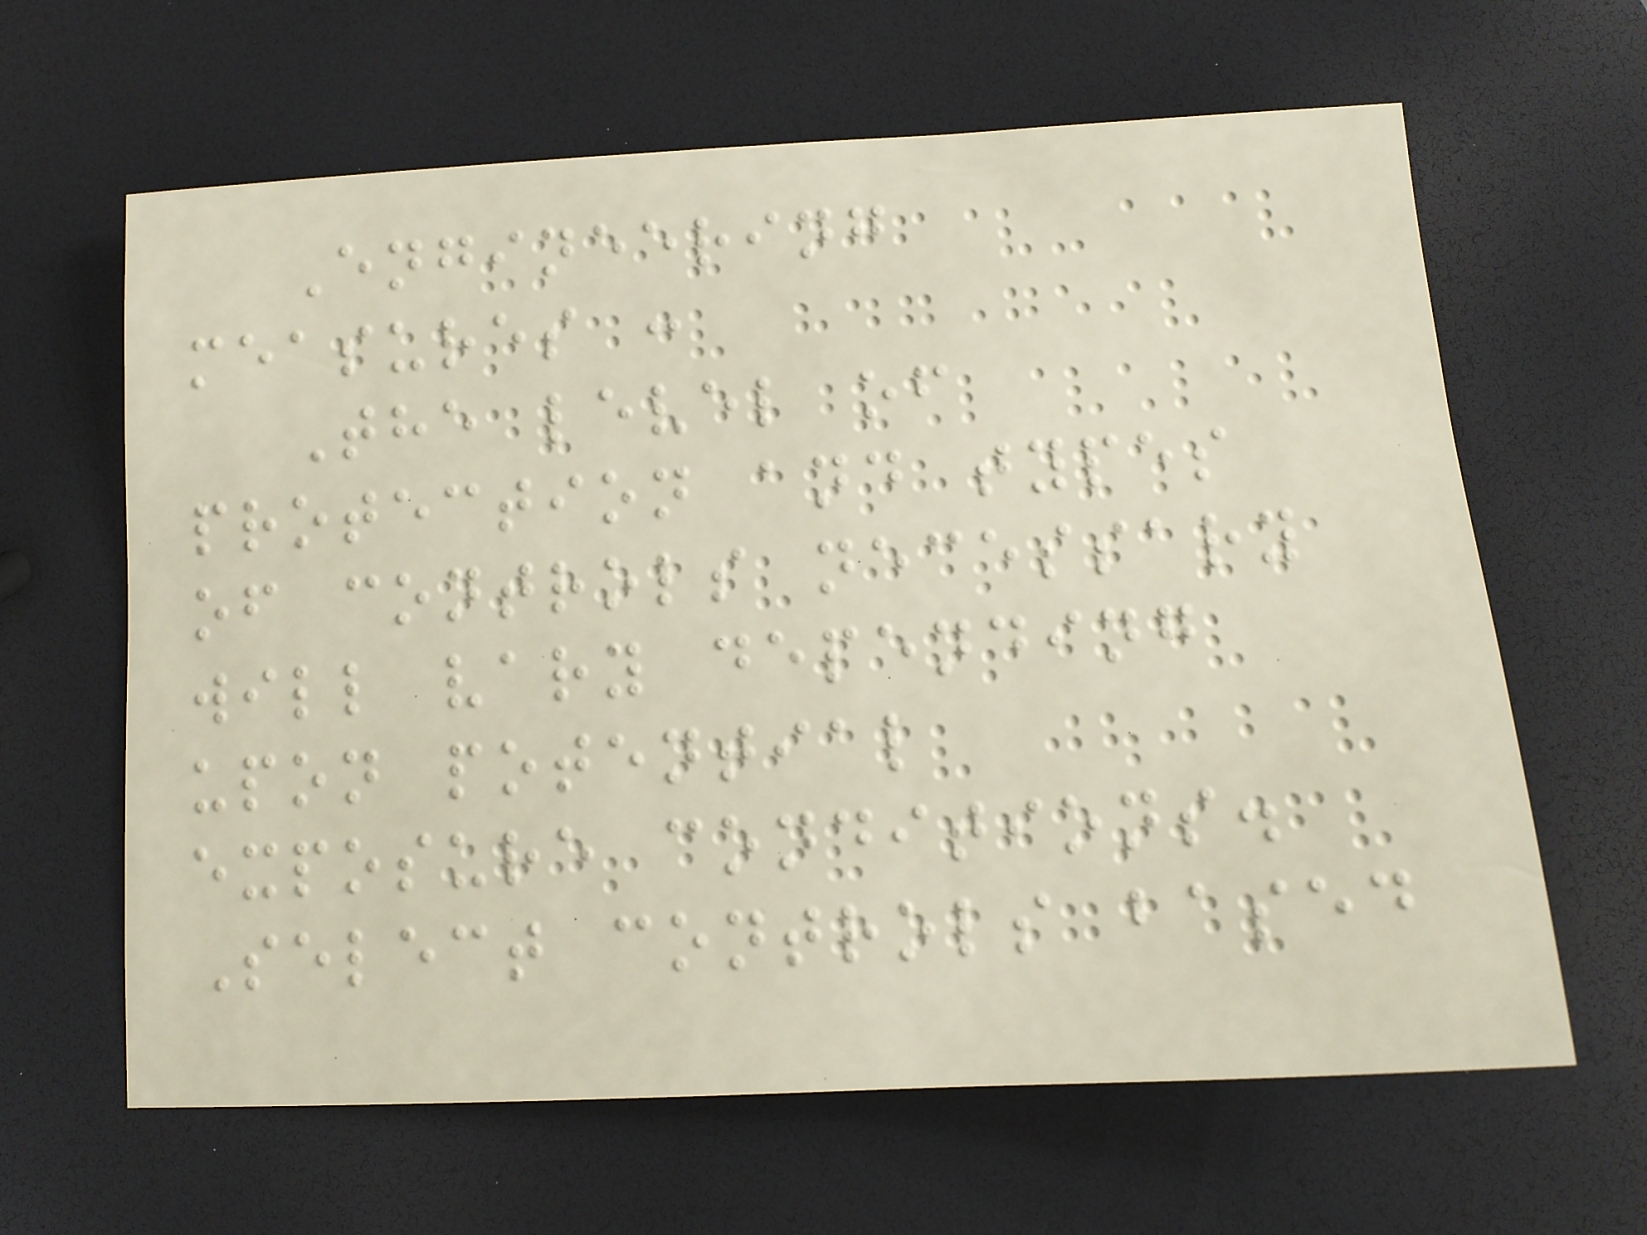Engineering
measures :
The level of
protection and types
of controls necessary
will vary depending
upon potential
exposure conditions.
Select controls based
